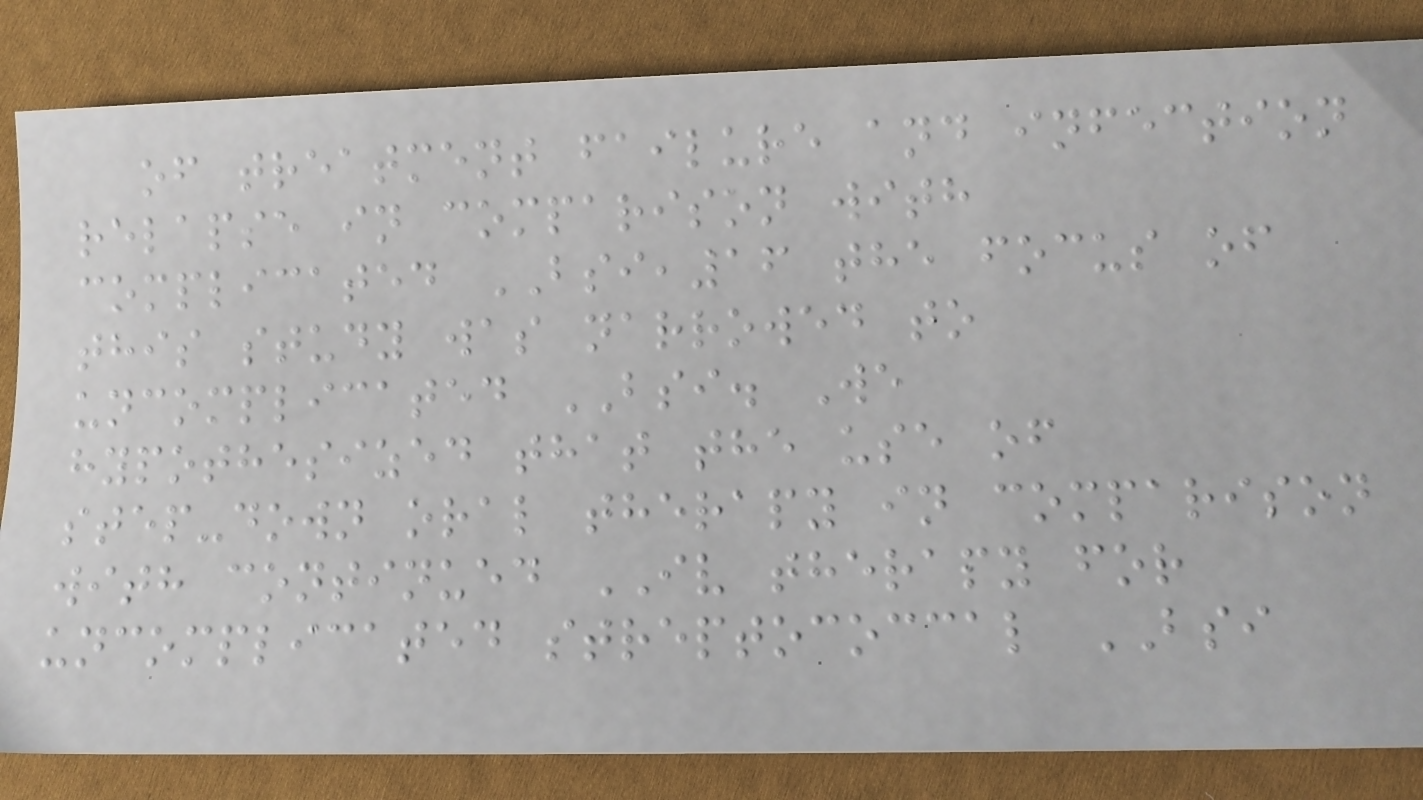of treatment failure and infection
relapse in comparison with
complicated BSI,16 the focus of
this study was narrowed to
uncomplicated BSI. We
hypothesized that the use of
step-down oral therapy in comparison
with continued IV therapy for
uncomplicated streptococcal BSI
